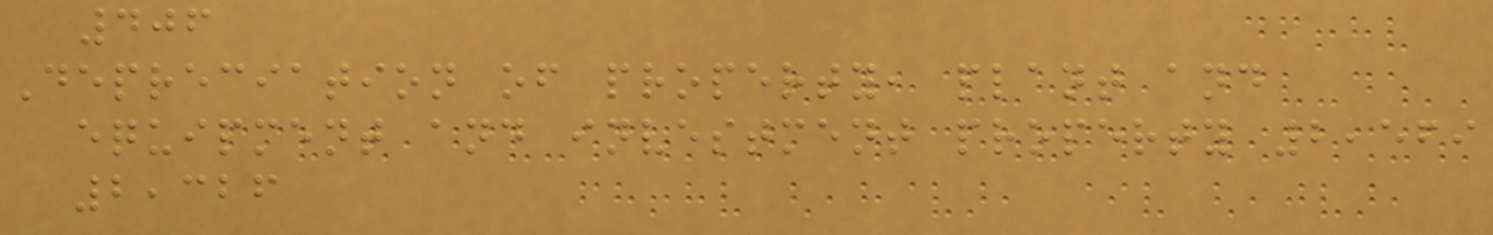406
Depreciation of property, plant and
equipment and investment property 2,569
2,326
